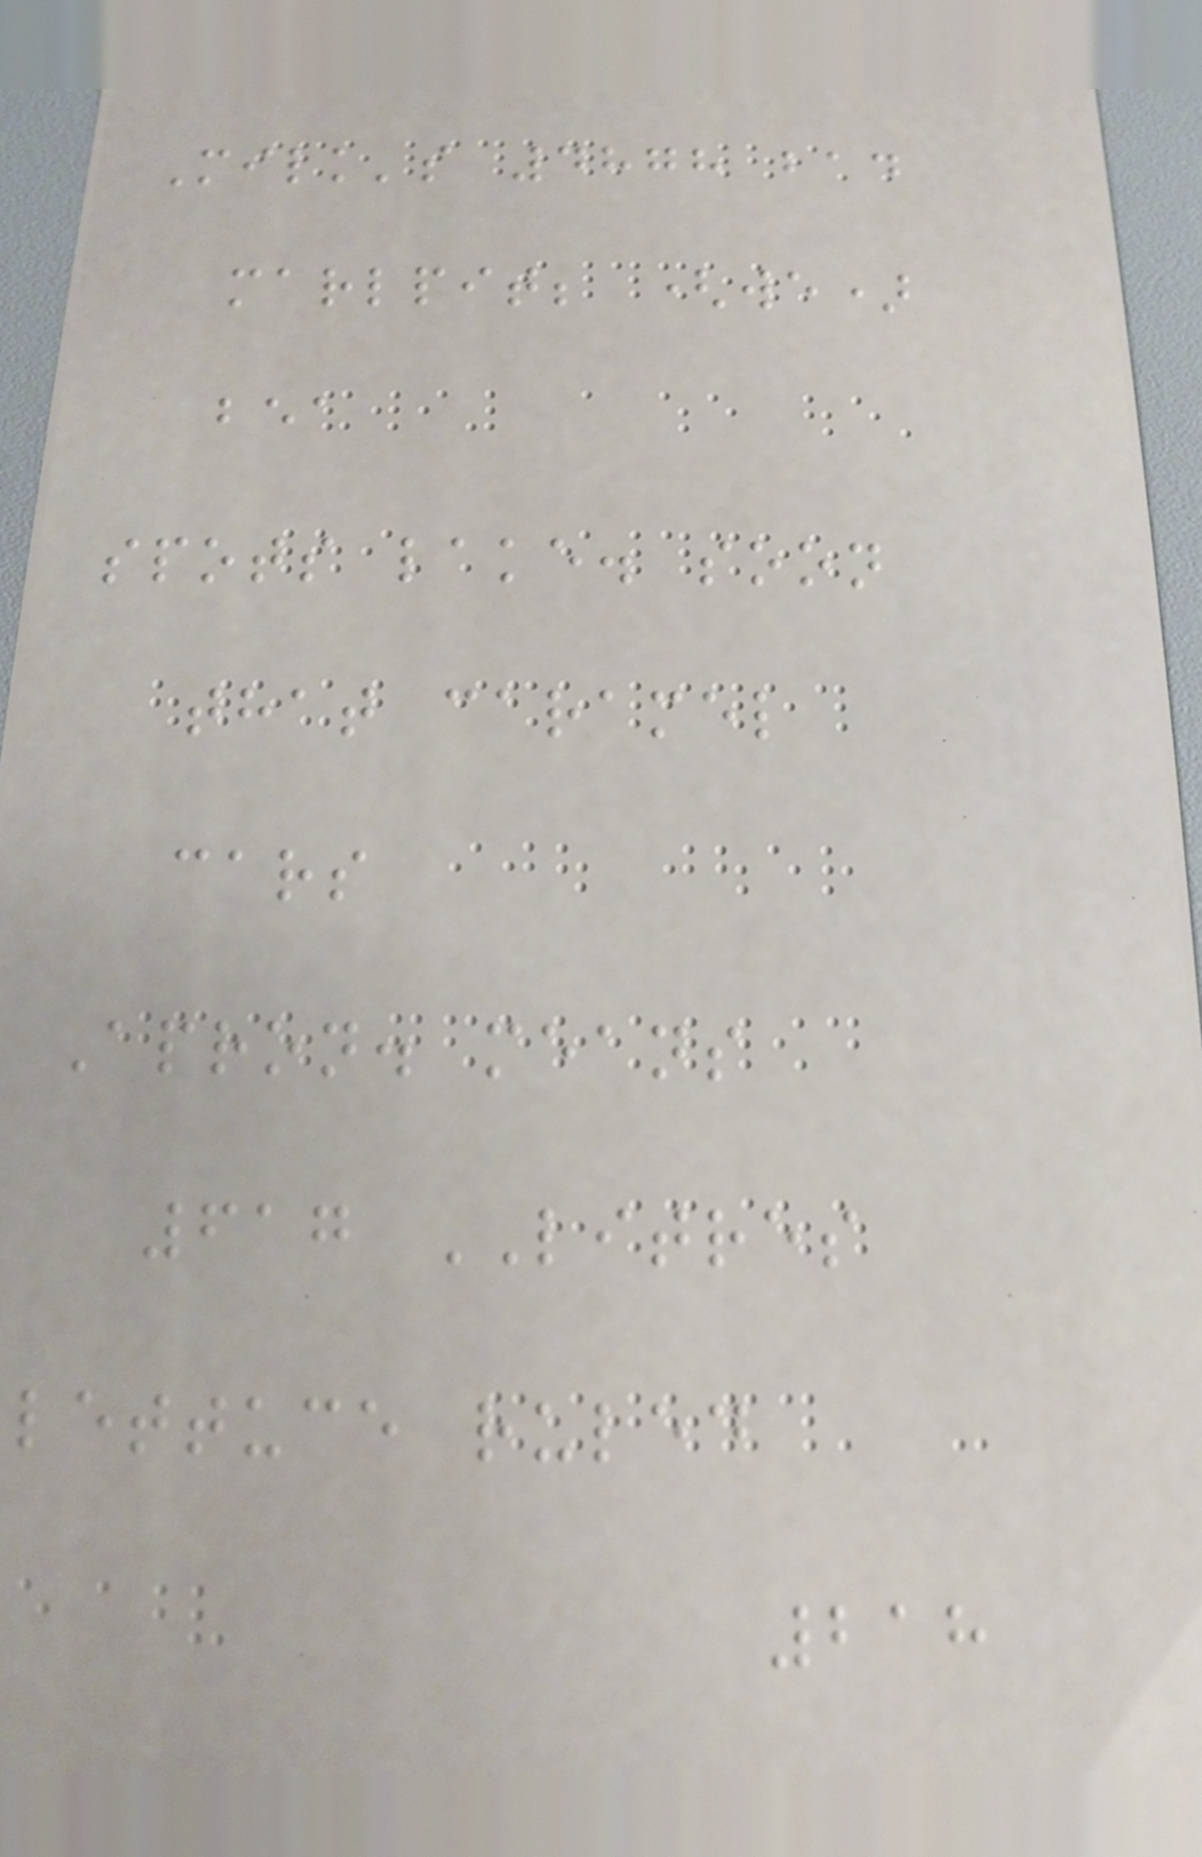Milk's 4878 bad
marlpit; (we)
bea
spots lake. soon
that caramel
cars
Apron. means
617 LITRES
lettuce ruled
218
